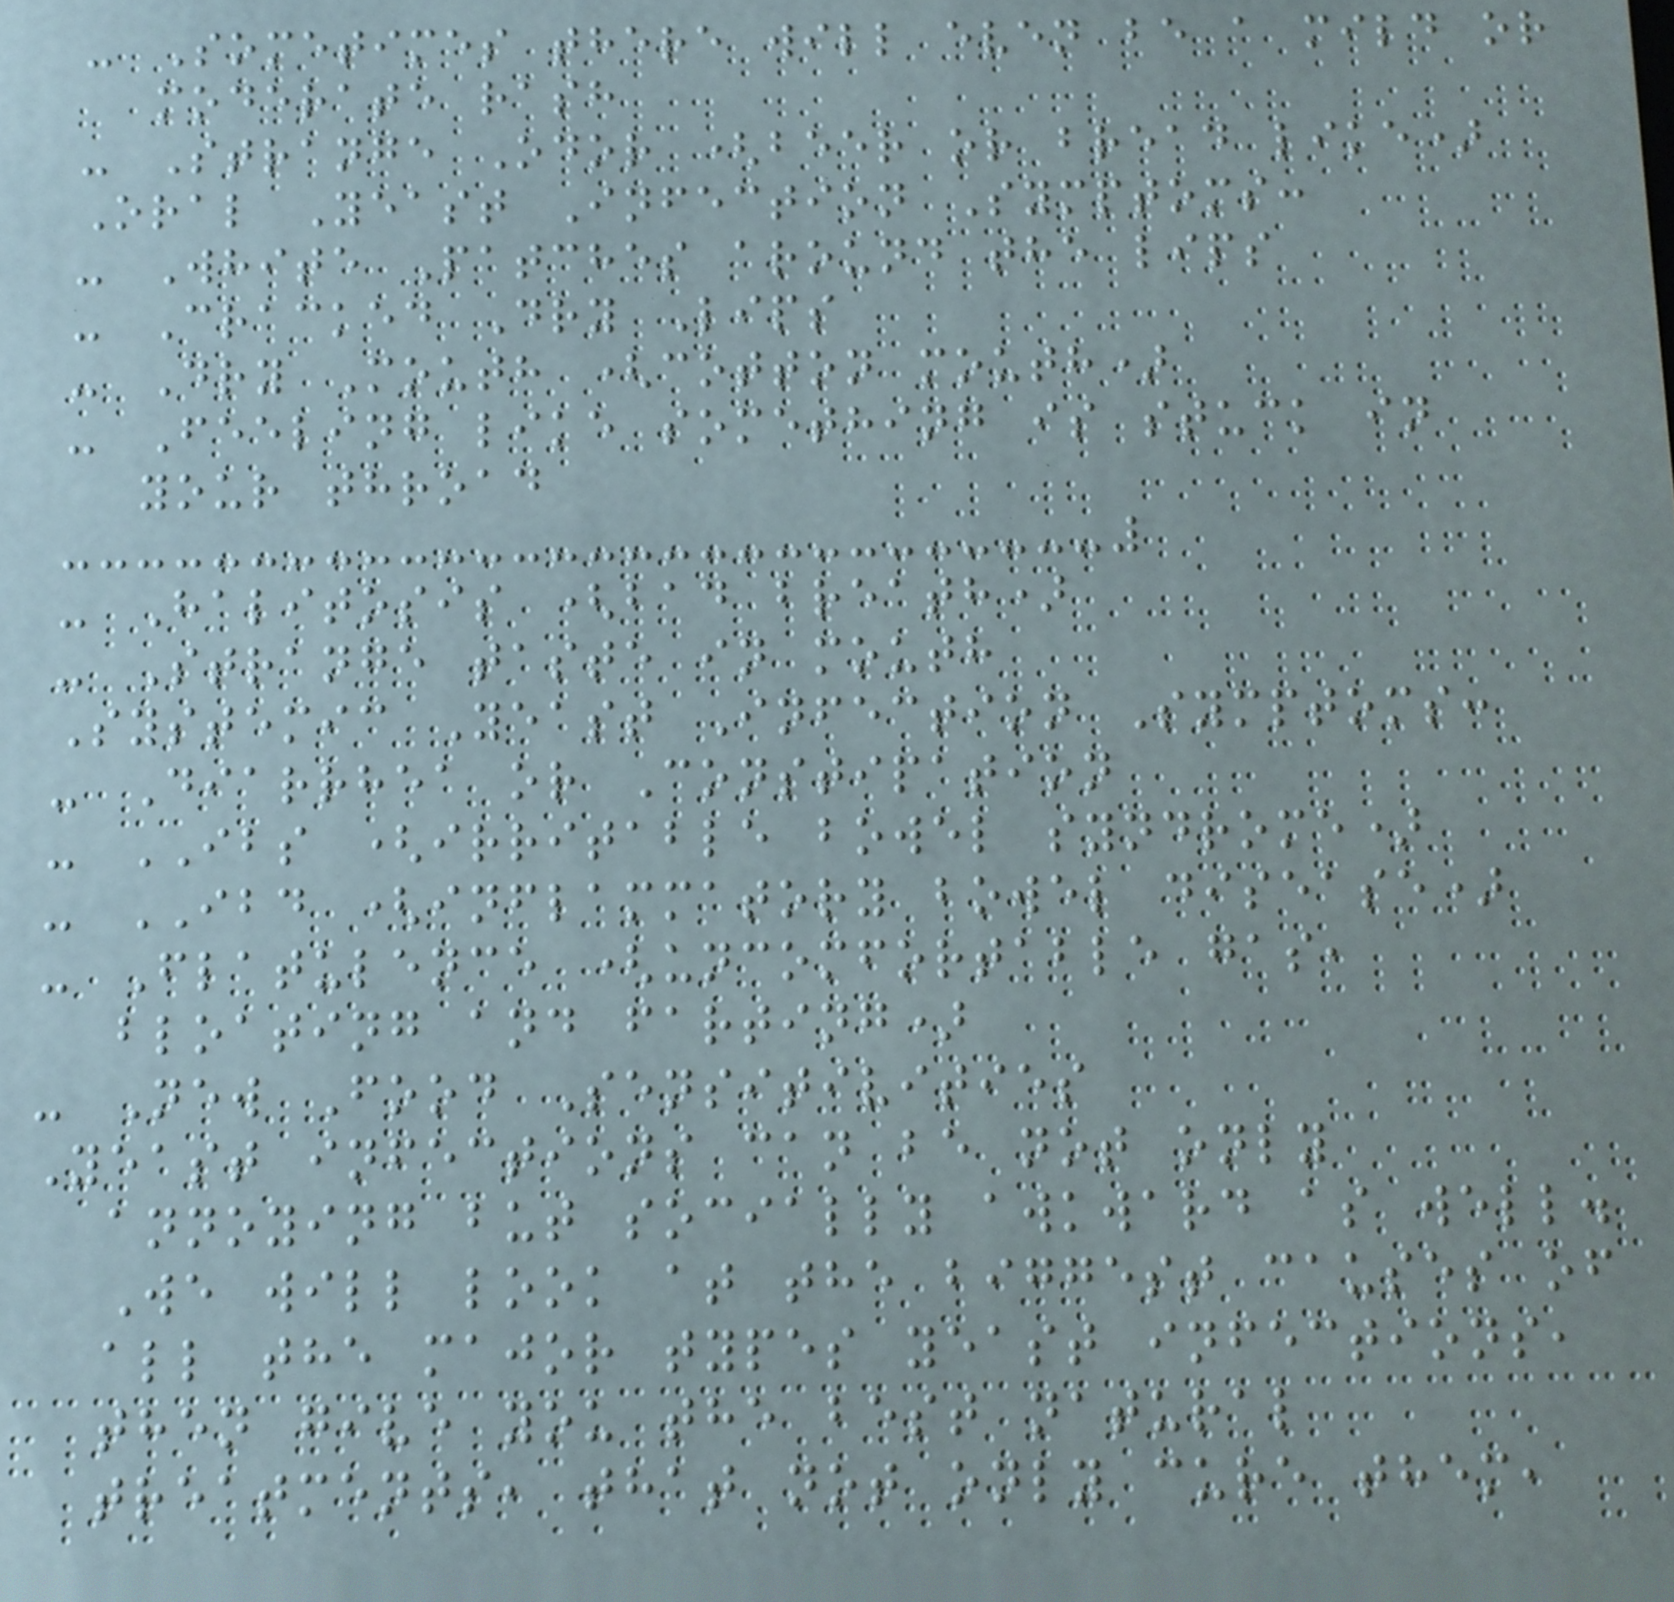- Sometimes there will even be a mild or
moderate rash
- Strange Odor (beer or bread like)
Oral Yeast Infection Symptoms:
- White Patches around the lips
- Cracked Dry Lips
- Dry Mouth (cotton mouth)
- Feeling like something is stuck in
your throad
- Halitosis (bad breath)
- Strange taste in mouth
Systemic Yeast Infection Symptoms:
- Diarrhea or Constipation
- IBS (irritable bowel syndrome)
- IBD (inflammatory bowel disease)
- Flatulence (uncomfortable gas,
bloating and farting)
- New Food Sensitivities
Yeast infections can be not only
annoying but socially awkward as well.
We will look at the biggest causes of
all the major types yeast infections,
then give you the best natural
treatments, that not only cure them,
